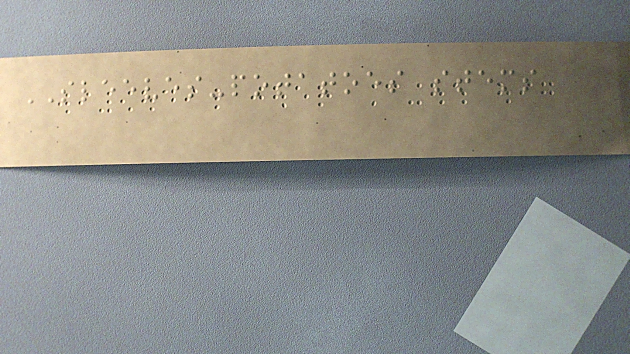SLEEVES-potatoes stems
